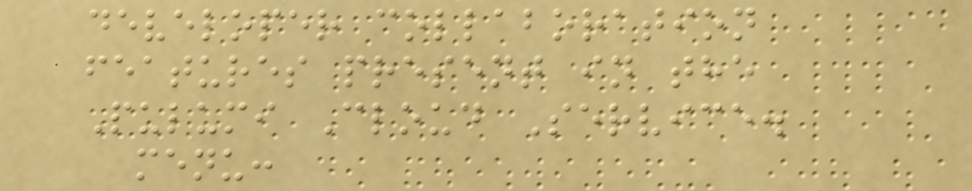developer collaboration
features present in the
Pulumi Cloud Service.
menu:
